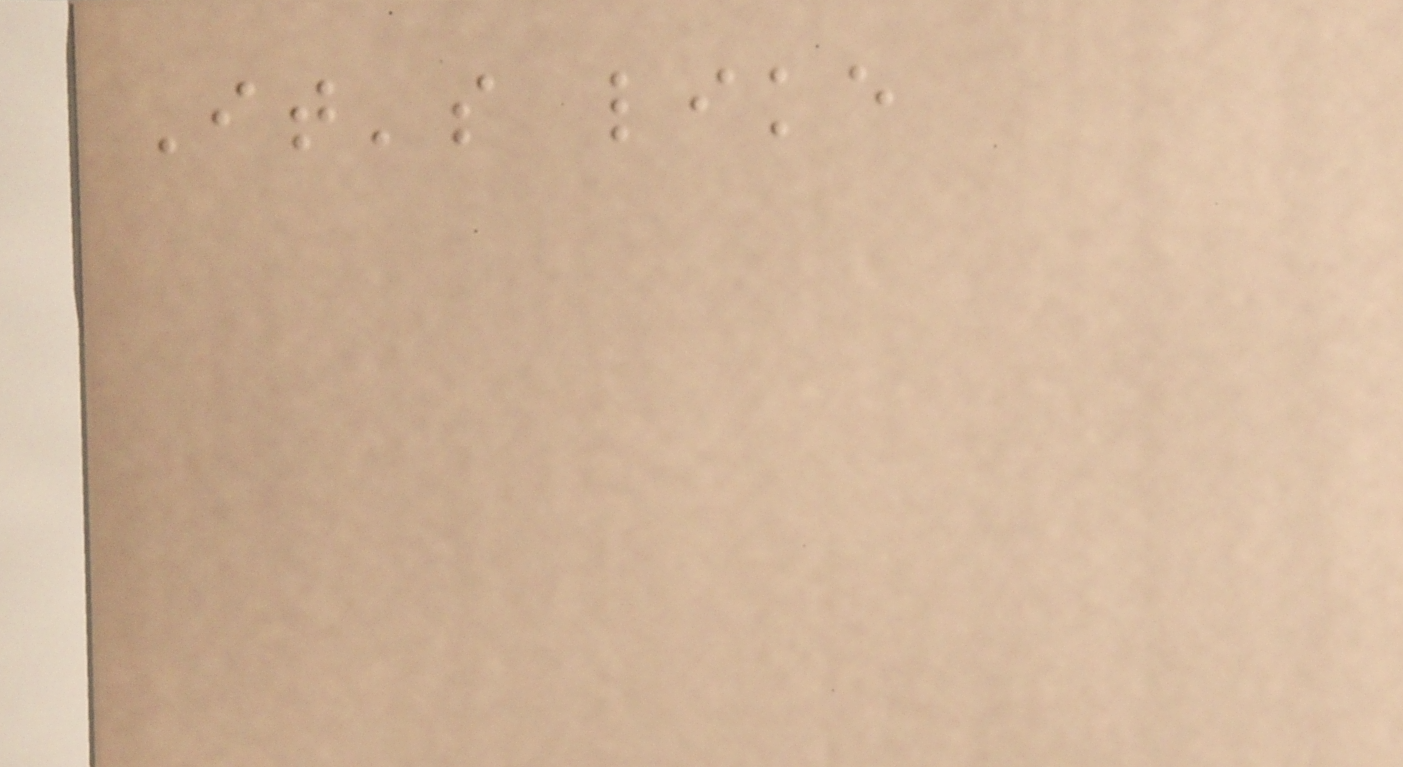It's like
